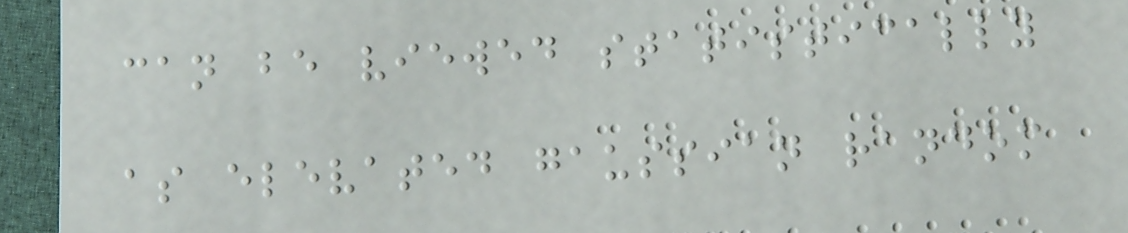can be viewed statistically
as elevated gaussian random
